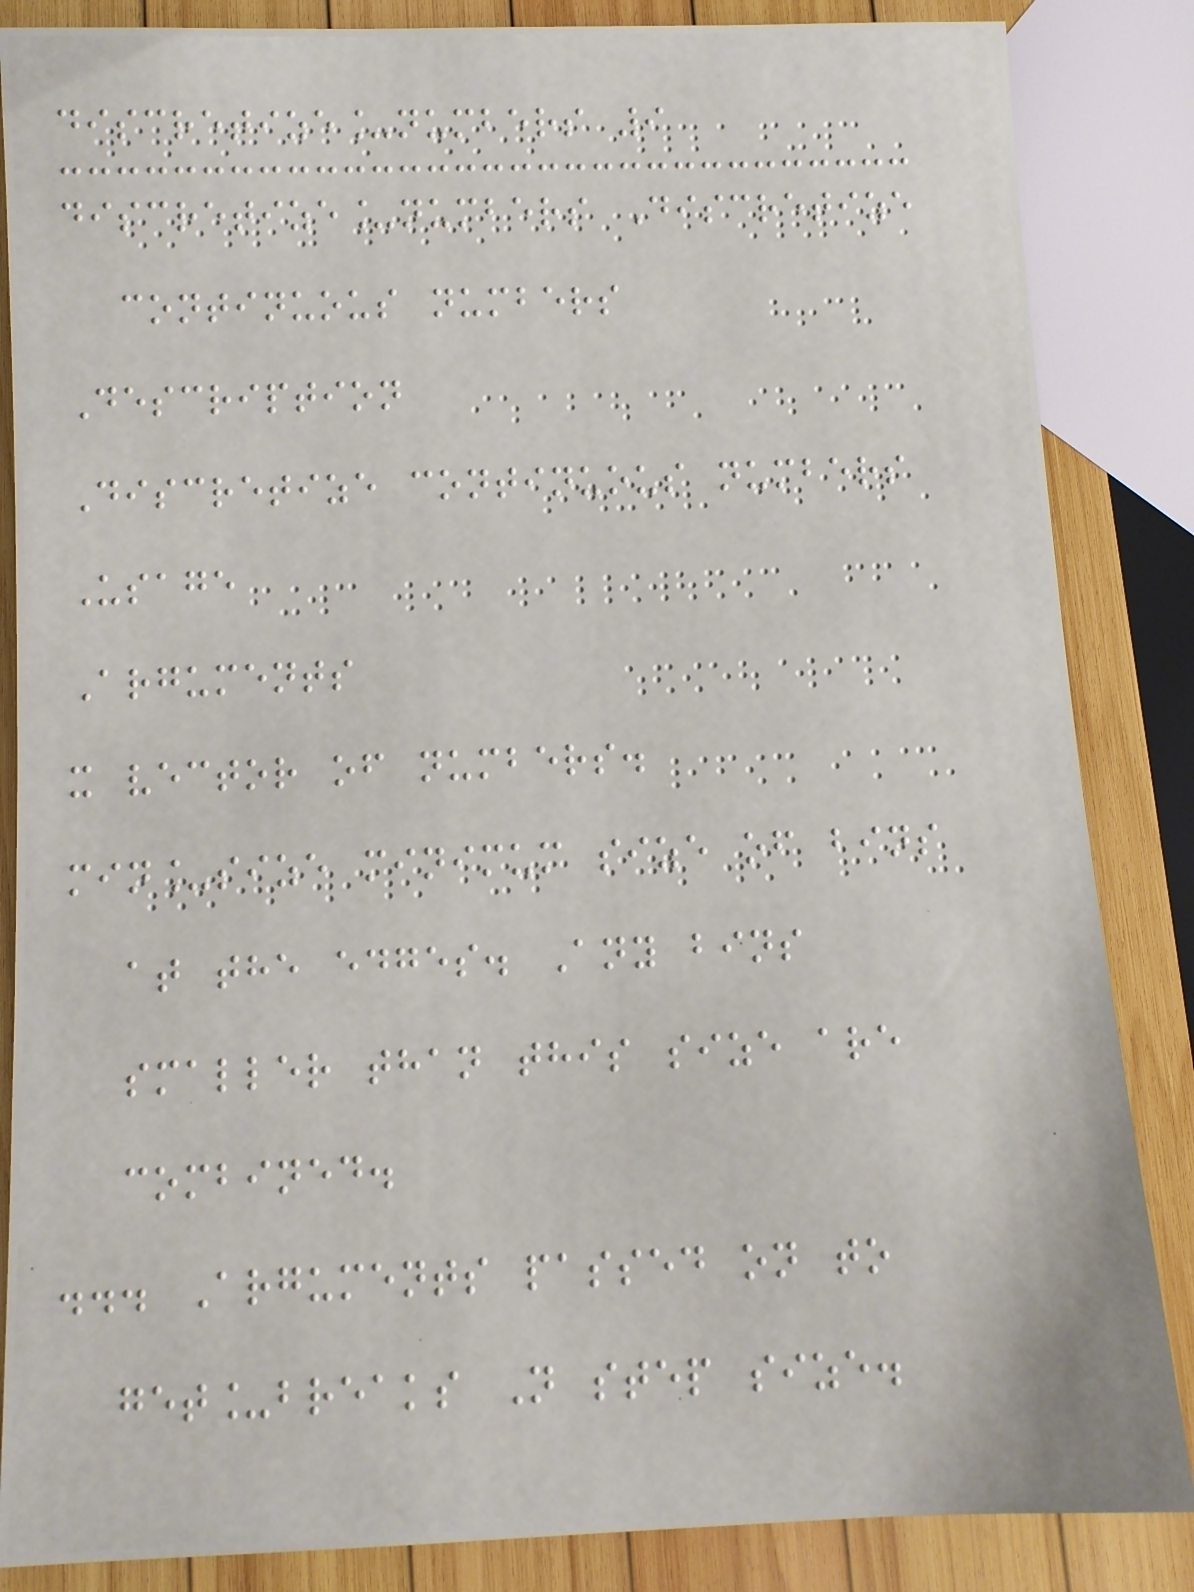discretize_numbers 9
discretize_numbers Discretize
continuous numbers
Description
Discretize continuous numbers
Usage
Arguments
x vector of numbers.
min_size minimum size of bins
at the edges. Any bins
smaller than this size are
combined.
... Arguments passed on to
get_breaks N step size.
